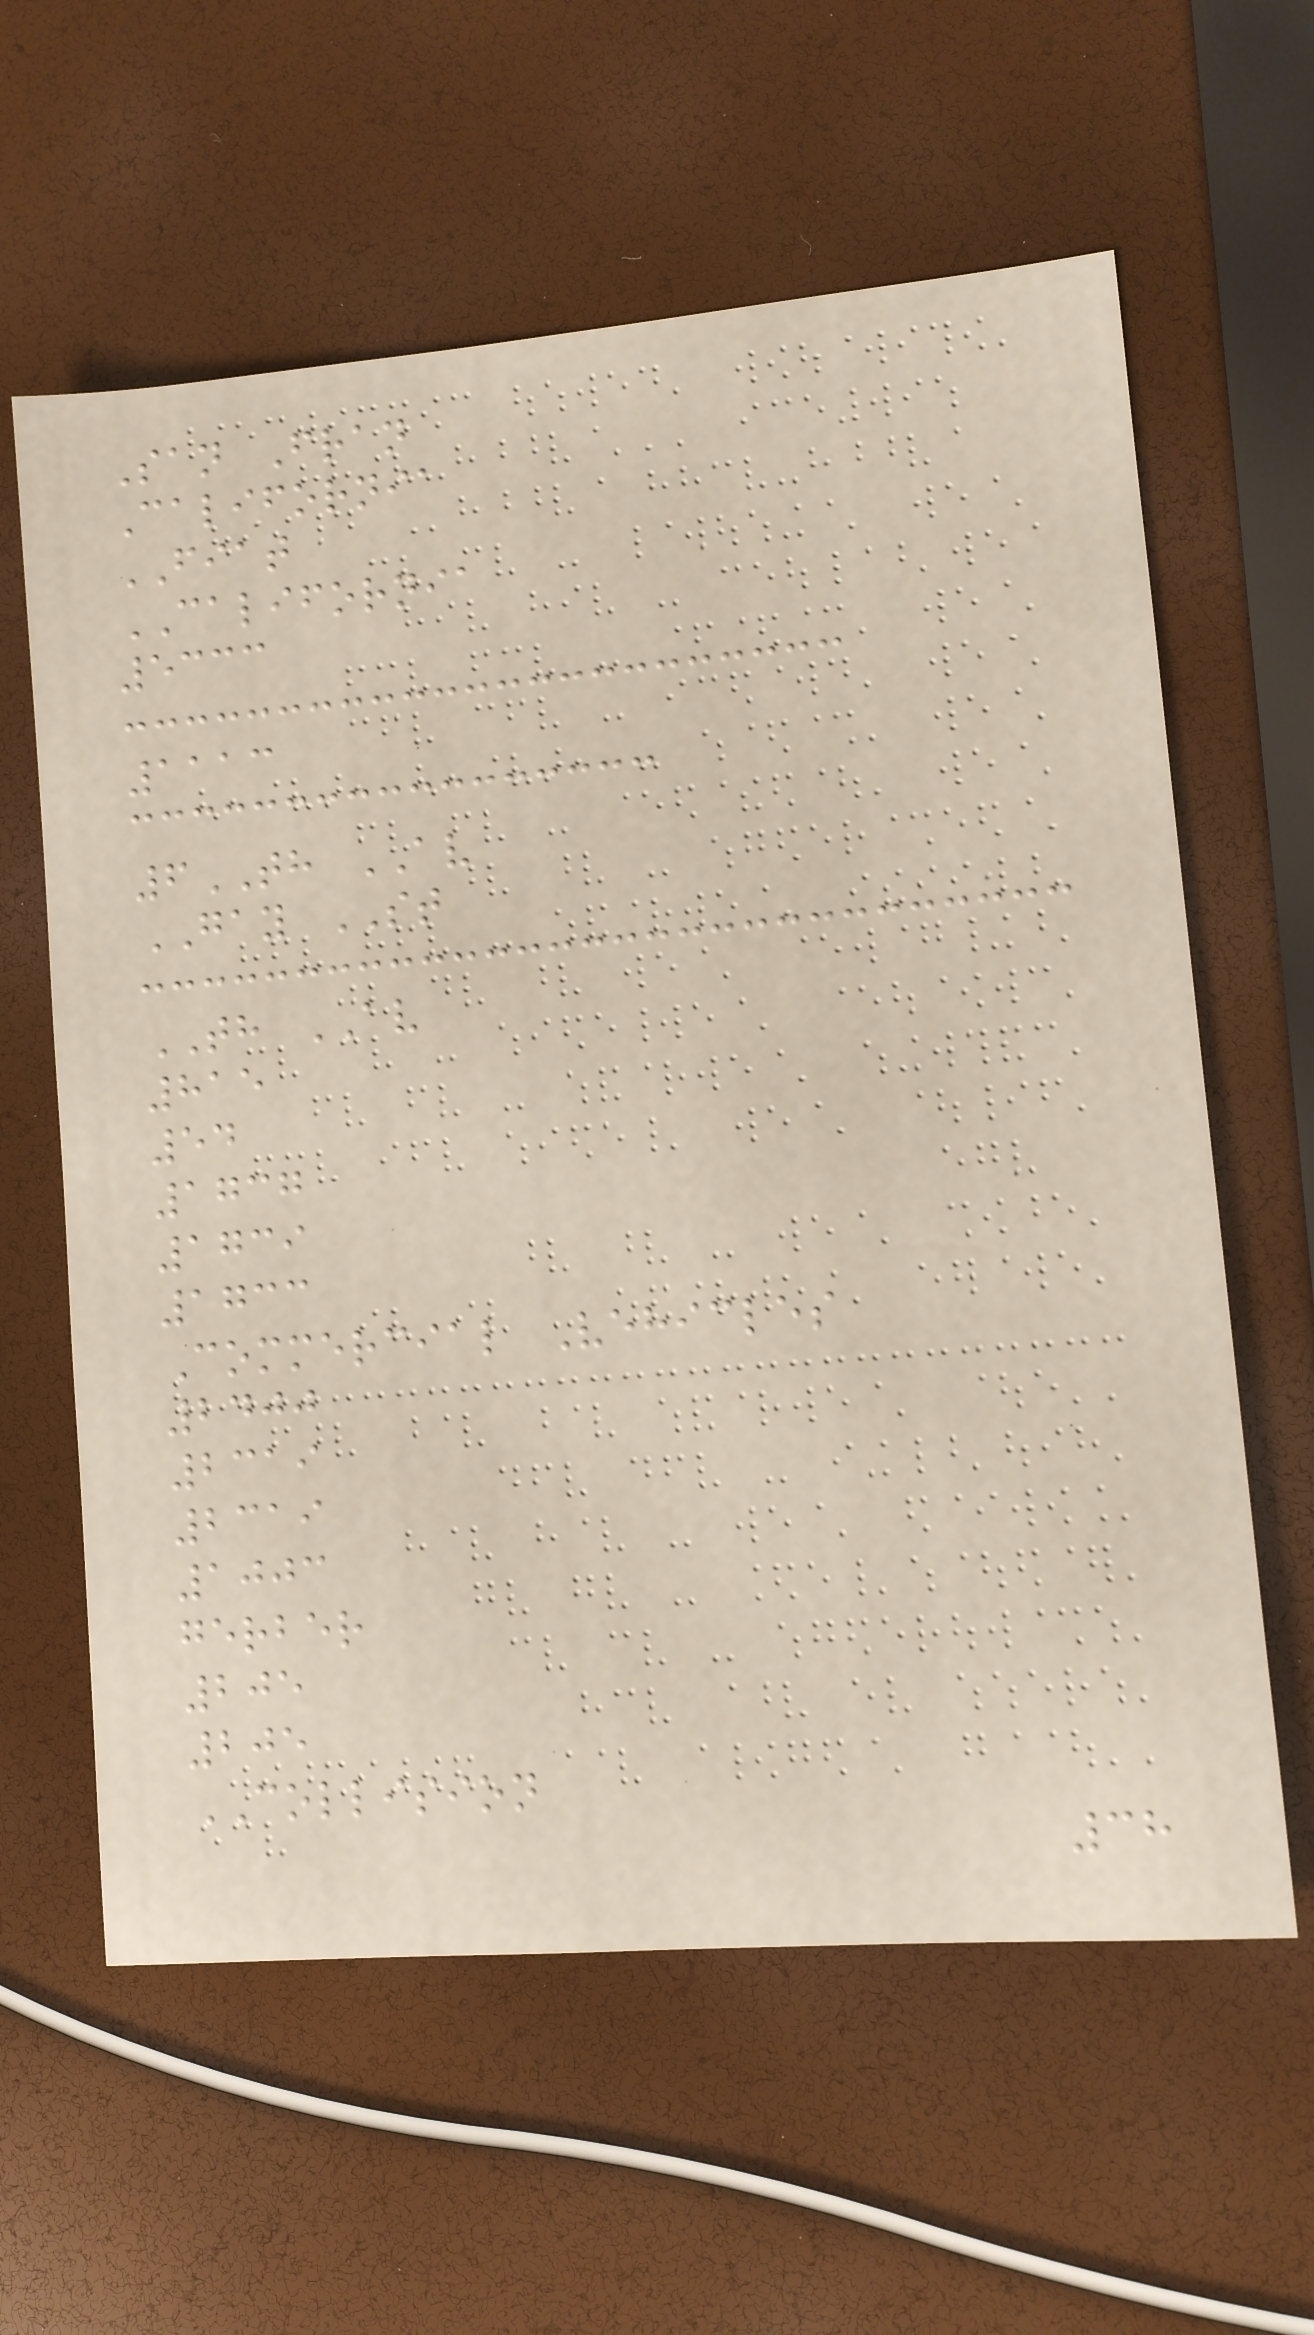San Fran
California
FIAT
CALIFORNIA
5333
1113
6TH AV
GAY ST
TH AV
815
54
1737
1739
1733
Commercial Vehicles
2400
2319
2319
1003
gerber
205
205
COLLISION
38
